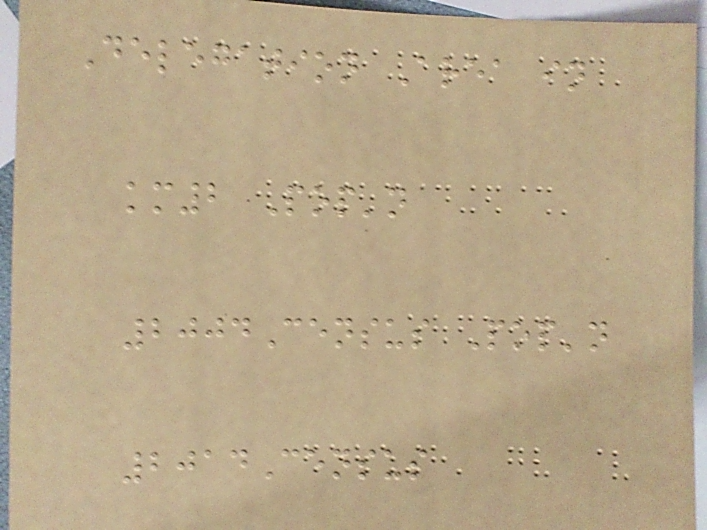Delegation Area in
km2 Pop'n
2004Census Pop'n
2014Census
